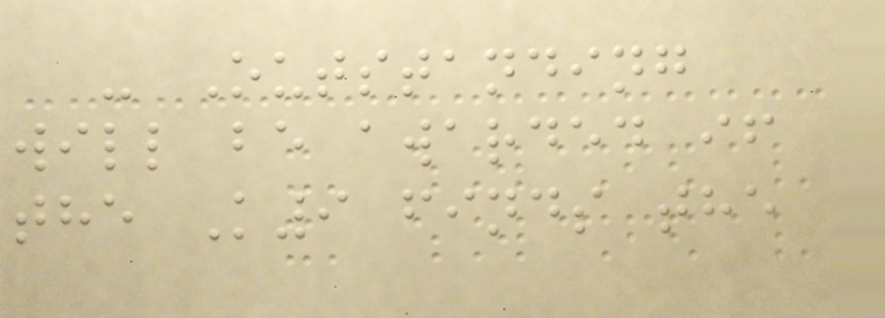- Outstanding
will be awarded if
the K9 finds the
